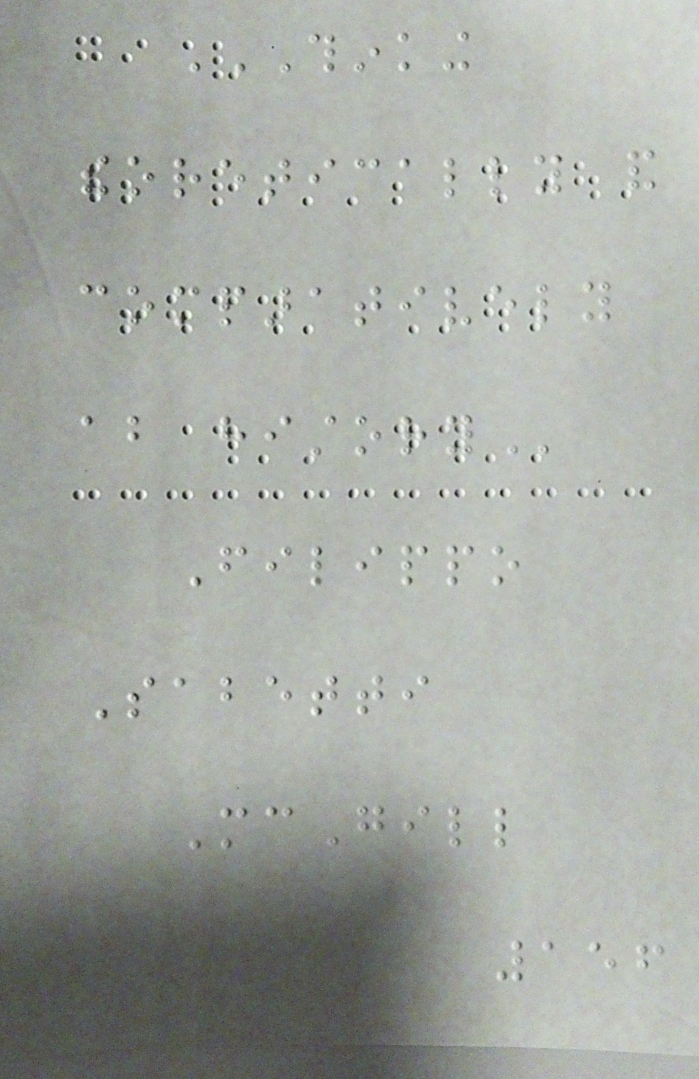THINKING
THEORETICALLY AND
COMPARATIVELY
ABOUT HISTORY
Filippo
Sabetti
McGill
156
